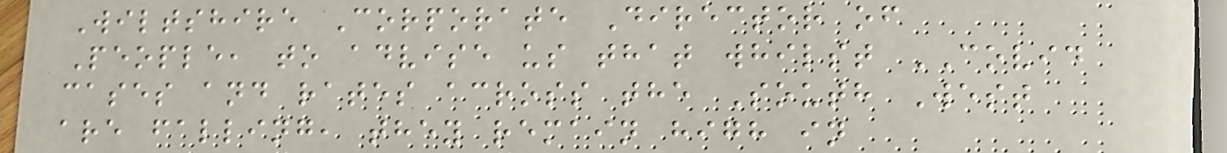Wiltshire Corporate Director of
People, to advise us that whilst COVID
cases and rates across the South West
are falling, they remain high in
